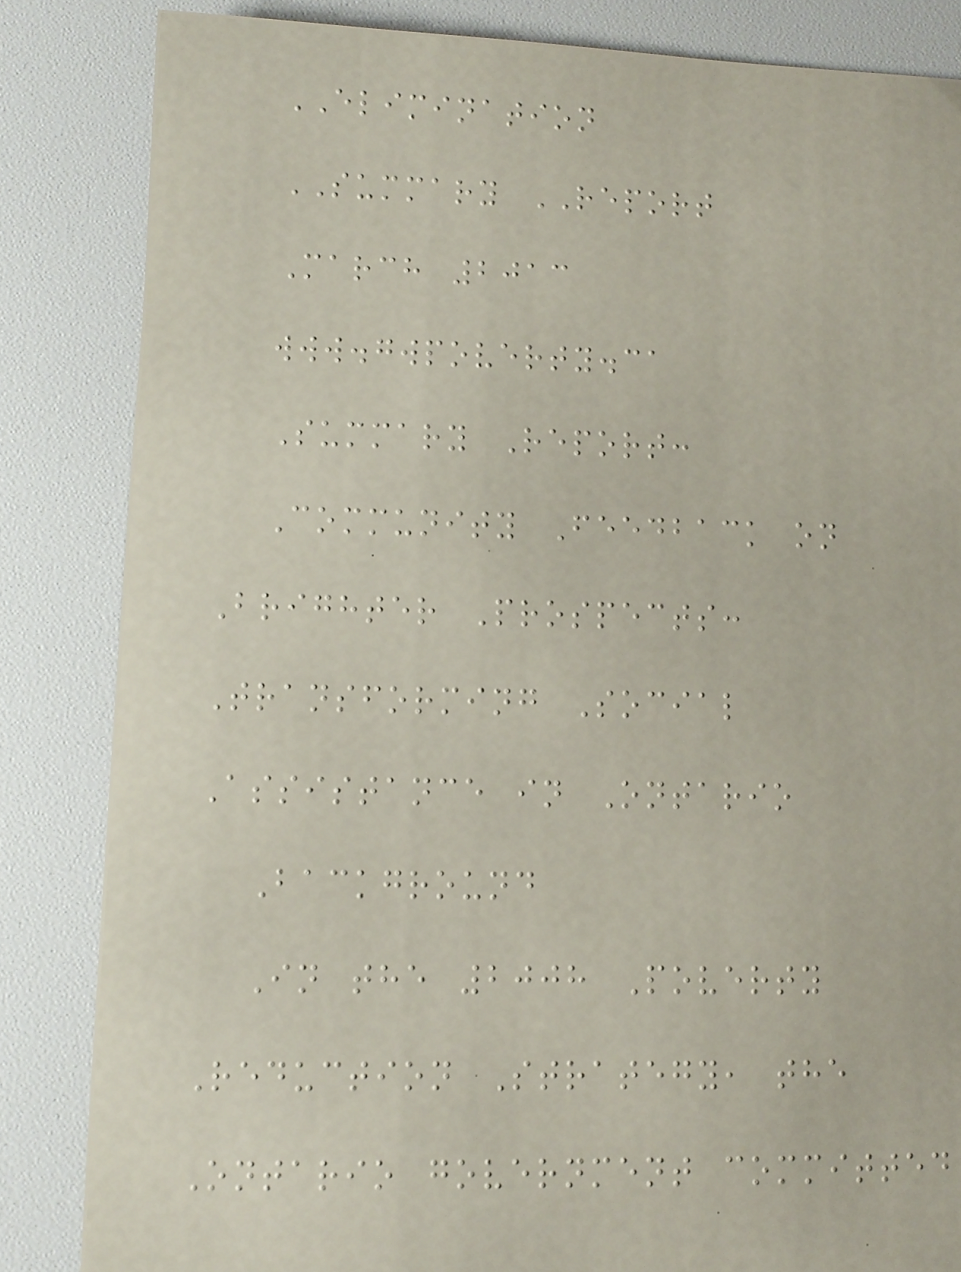ELIMINATION
SUMMARY REPORT
March 2013
www.gwpoverty.ca
Summary Report:
Community Feedback on
Brighter Prospects:
Transforming Social
Assistance in Ontario
Background
In the 2008 Poverty
Reduction Strategy, the
Ontario government committed
